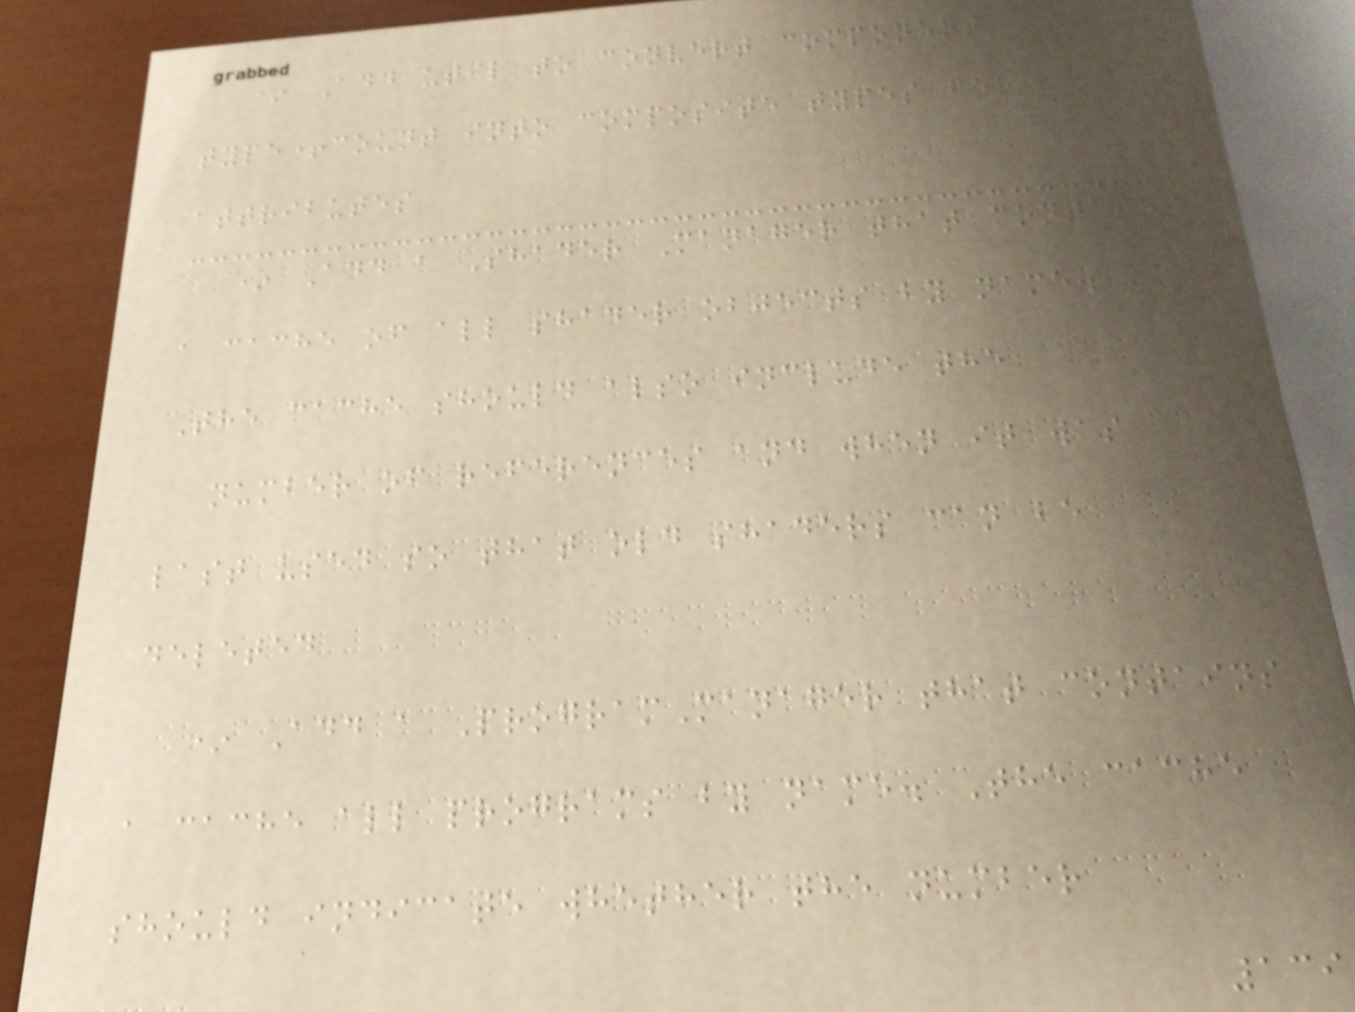* Add util to convert component
type+count into composite types for
attributes
* Add a Shader Manager that contains
a cache of all shader objects by name.
The cache should also include the
number of references and when it was
last used so that old shaders can be
deleted
* Add a ProgramManager that contains
a cache all programs by name. The cache
should indicate whether the number
139
